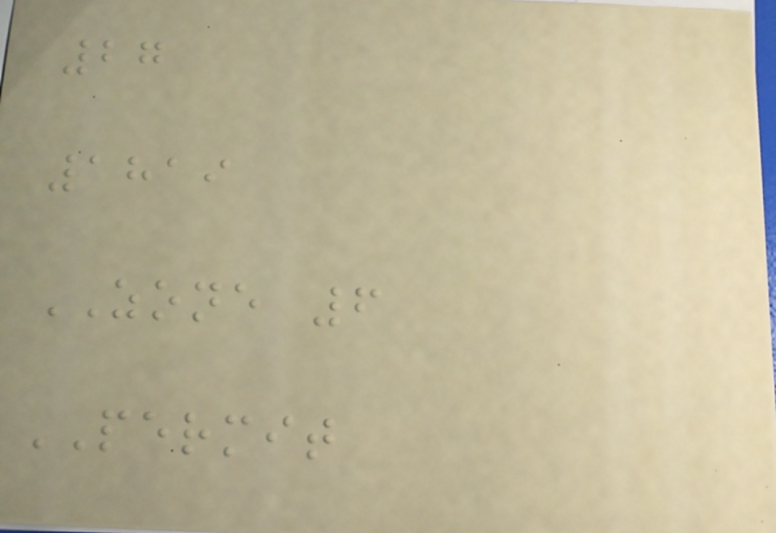27
1819
ZONE 6
PERMIT
